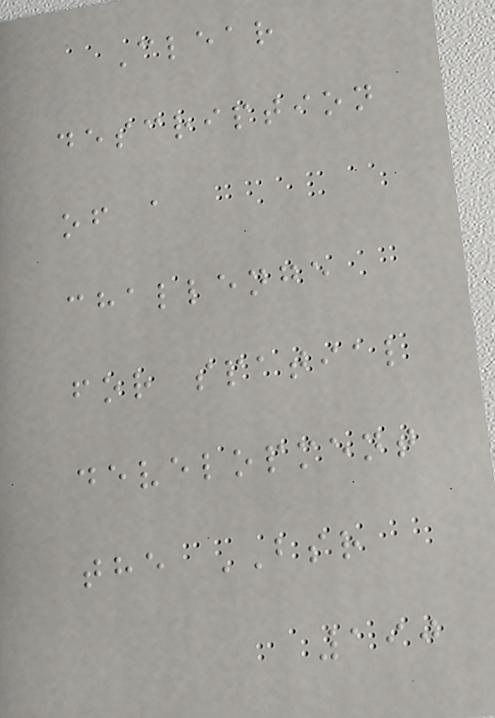Clear
description
of a
challenge
for spatial
development
the BSR
190
